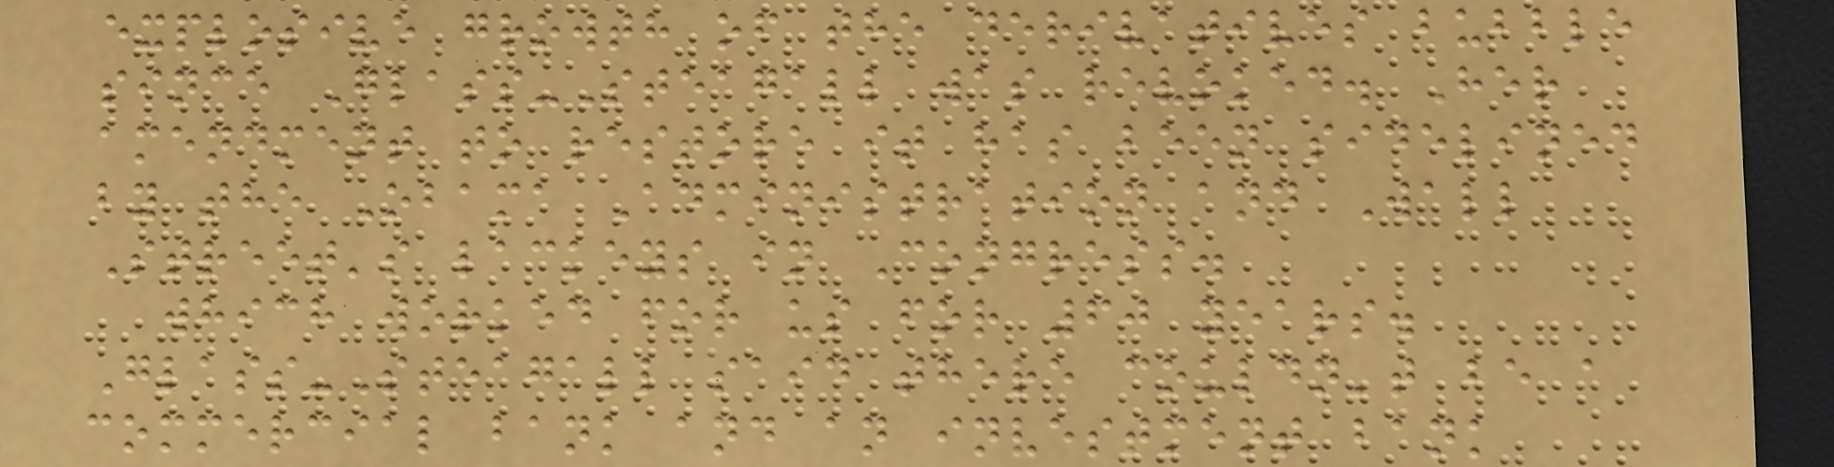explosive growth of the derivatives bubble
since Glass-Steagall was revoked. Her
amendment to restore it has been sidelined
by the Obama Administration and Wall
Street's lackeys in Congress.
which worked for us for 60 years.
Glass-Steagall said there couldn't be a
commercial bank and an investment bank
